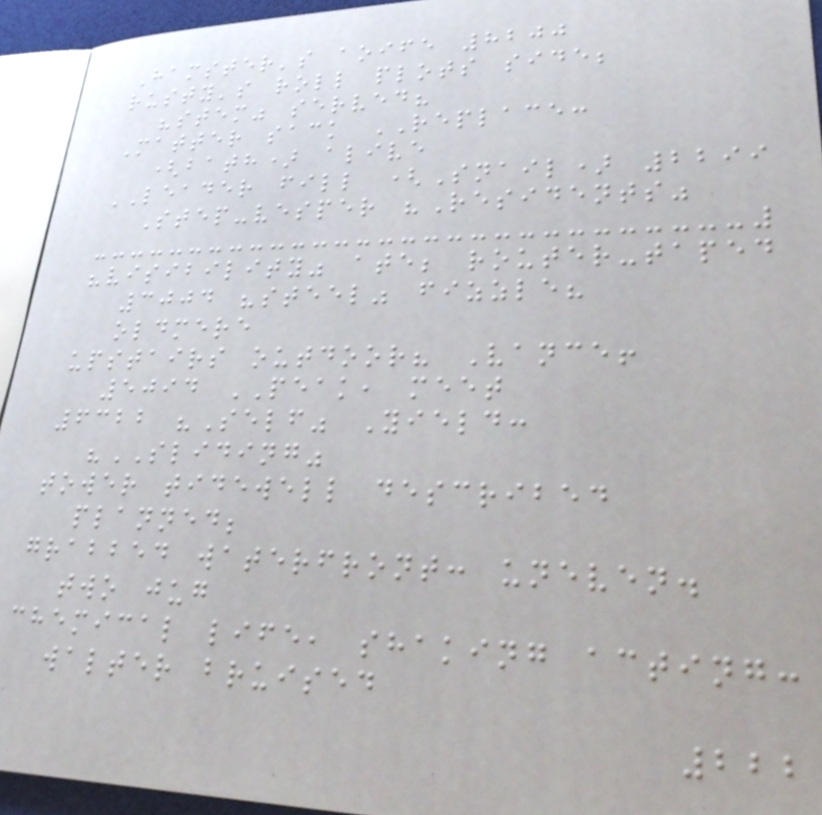Hamster's aoife 8200
rusty's roll plots side;
"stem" served?
Matter sack REPLACE:
(bath) alive
LEADER fill (Snail) 2299
Step-vesper "Residents"
"visibility" ate; router-taped
3004 "steel" fizzle?
oldmere
upstairs outdoor? Vance!
5094 PEAK, meet
6322 "Self" Yield:
"SLIDING"
tower tidewell described
planned;
grabbed waterfront: uneven.
two jug
chemical life, shaking acting:
walter bruised
222
